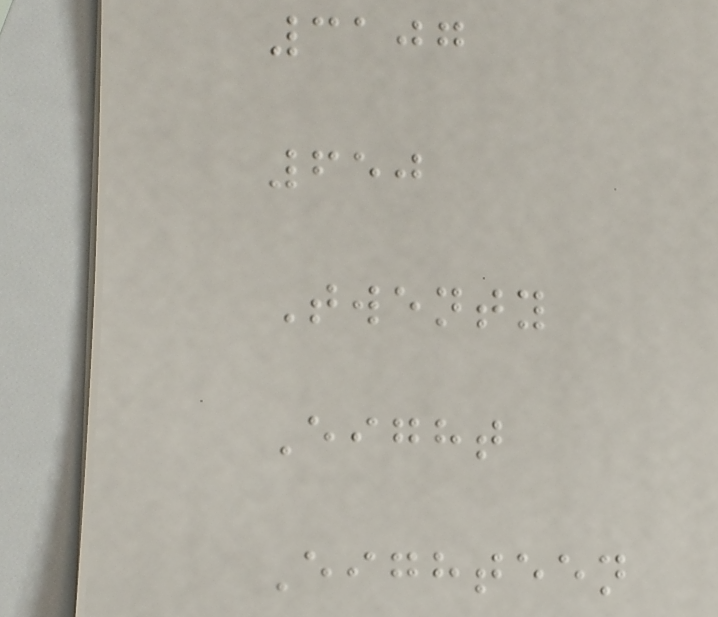3107
650
Twenty
Eight
Eighteen
